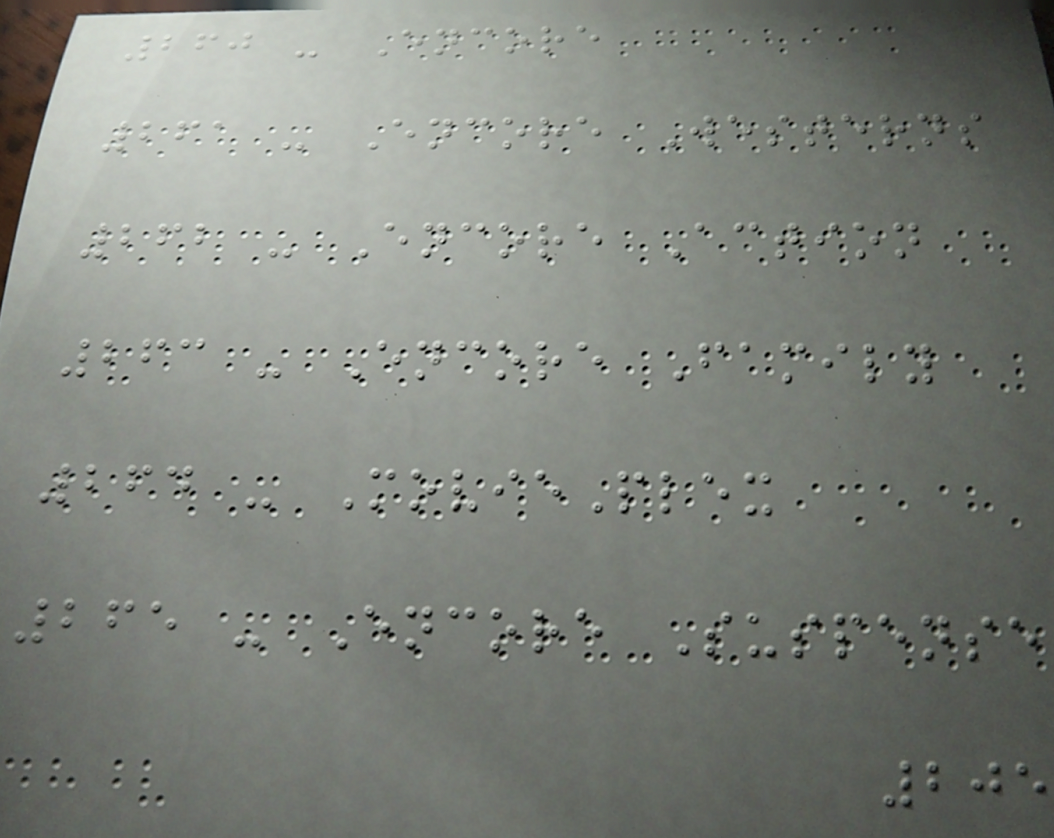260 - Encore
261 - Encore Westerns
262 - Encore Action
263 - Encore Family
264 - MoviePlex
265 - Encore Suspense
205
